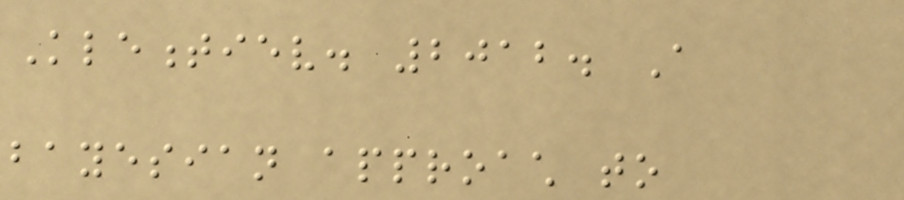Klementiev. 2012. A
bayesian approach to
